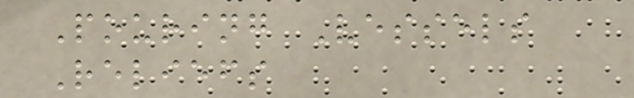Pouring Vessels
Reliefs
